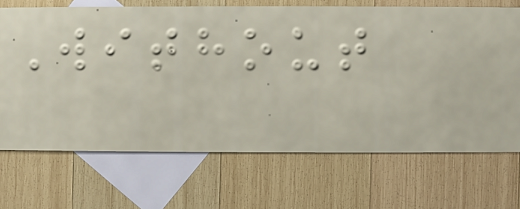Without
